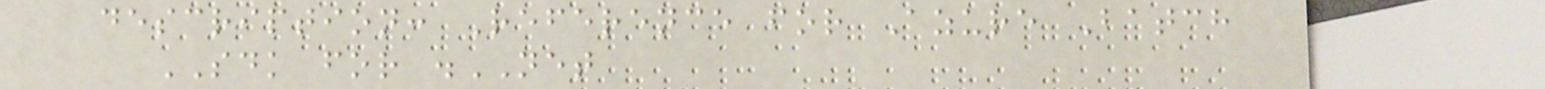description: Reference for Azure Batch
SDK for .NET
